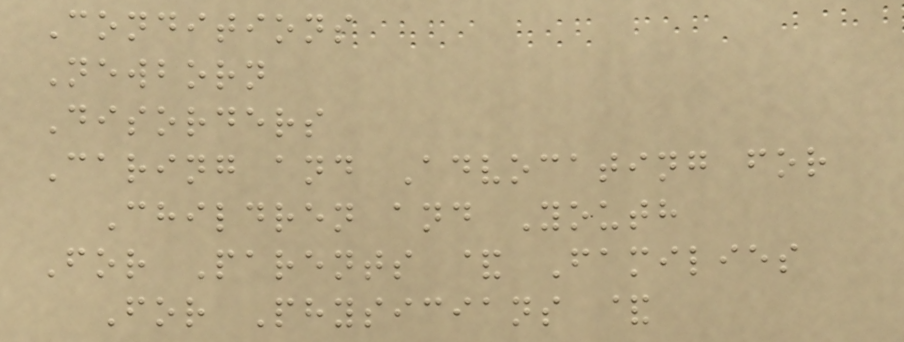Conditions
Newborn
Disorders
Caring and Advocating for
Children and Youth
For Parents & Families
For Physicians &
